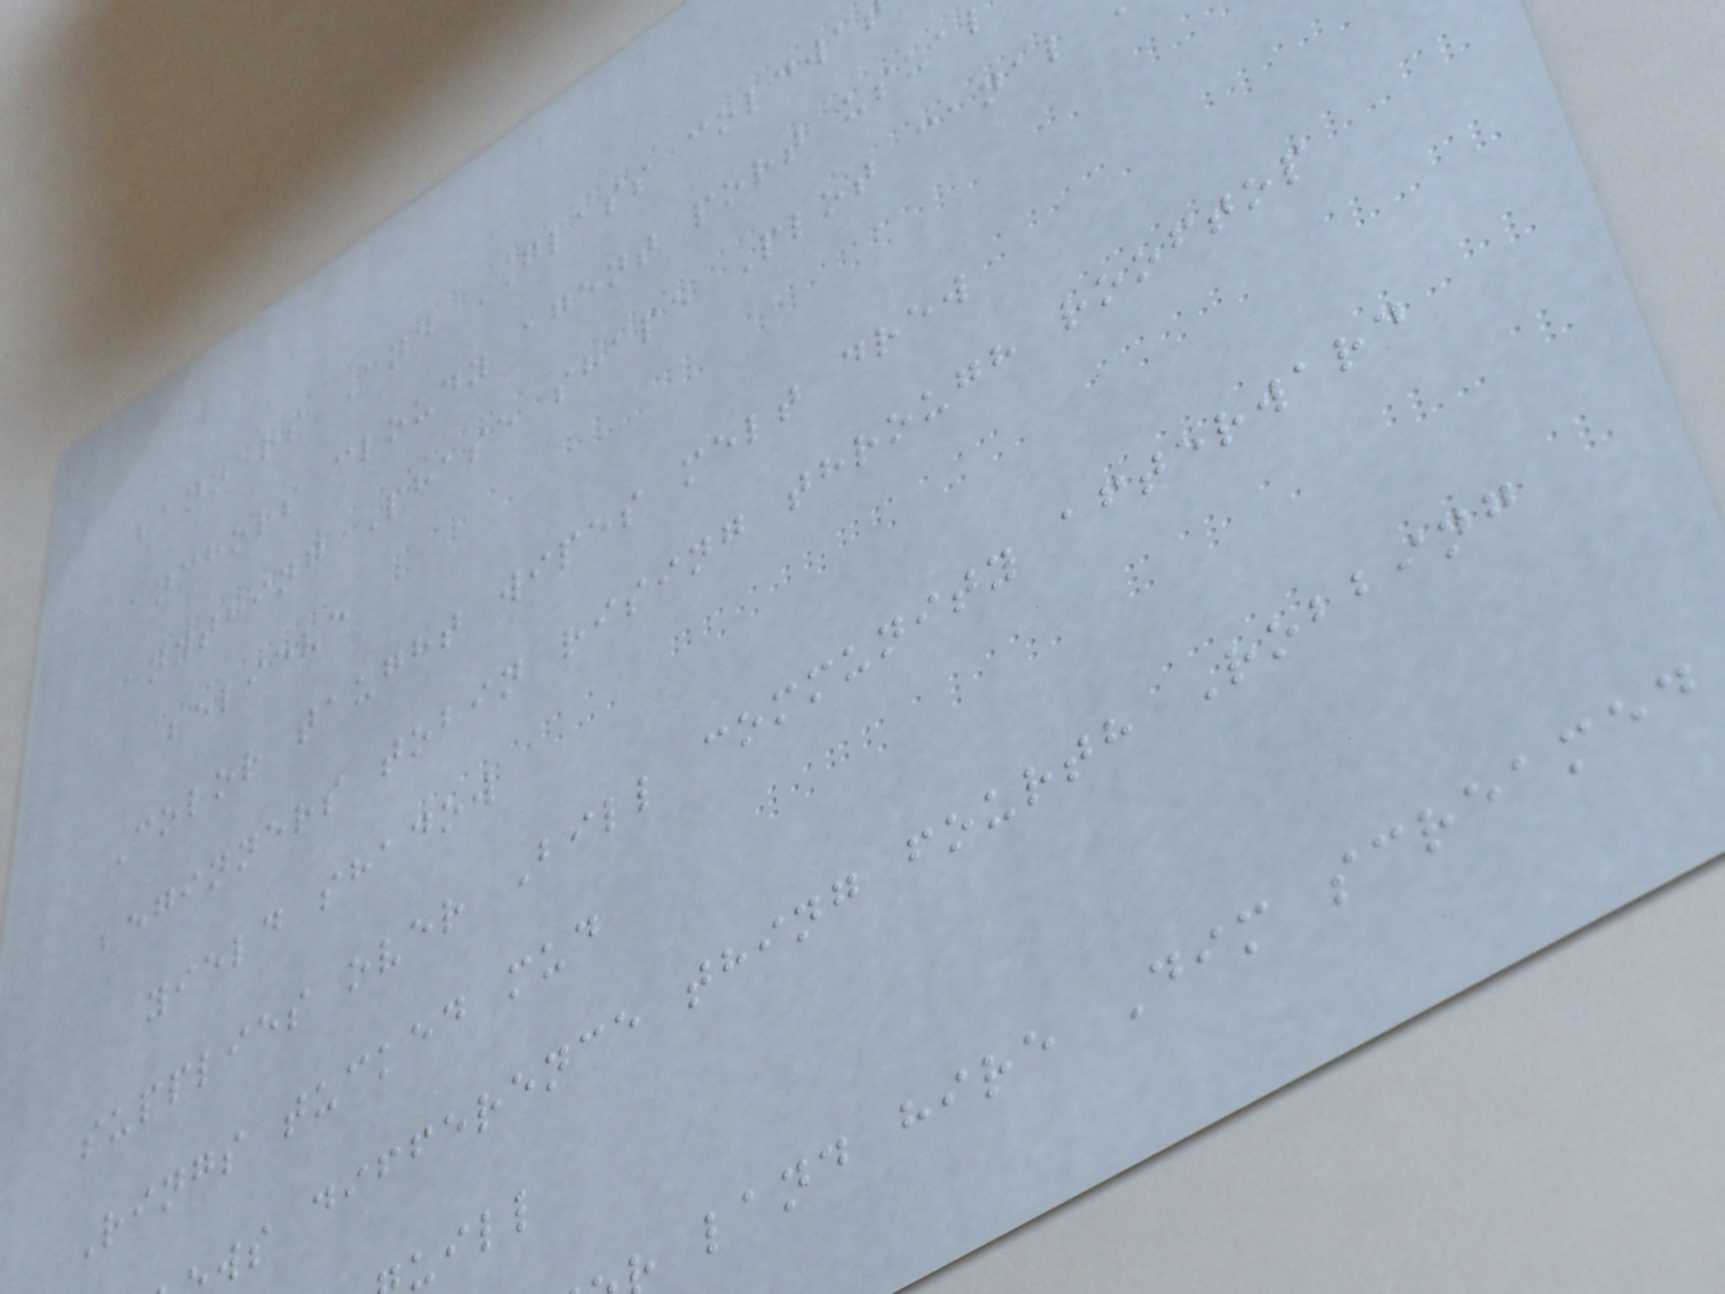banners And GLASS coldwa
anchors cloudy agent port usua
anything Phase shape Plot canal
believe
Color taught wipes melt drew
beginners tobin rising through rooftop
yield shadow
supplies over Bill community afterward
Rings tucked mud
ws difference thing fourth Robbing
uill
land hire Dim screamed
